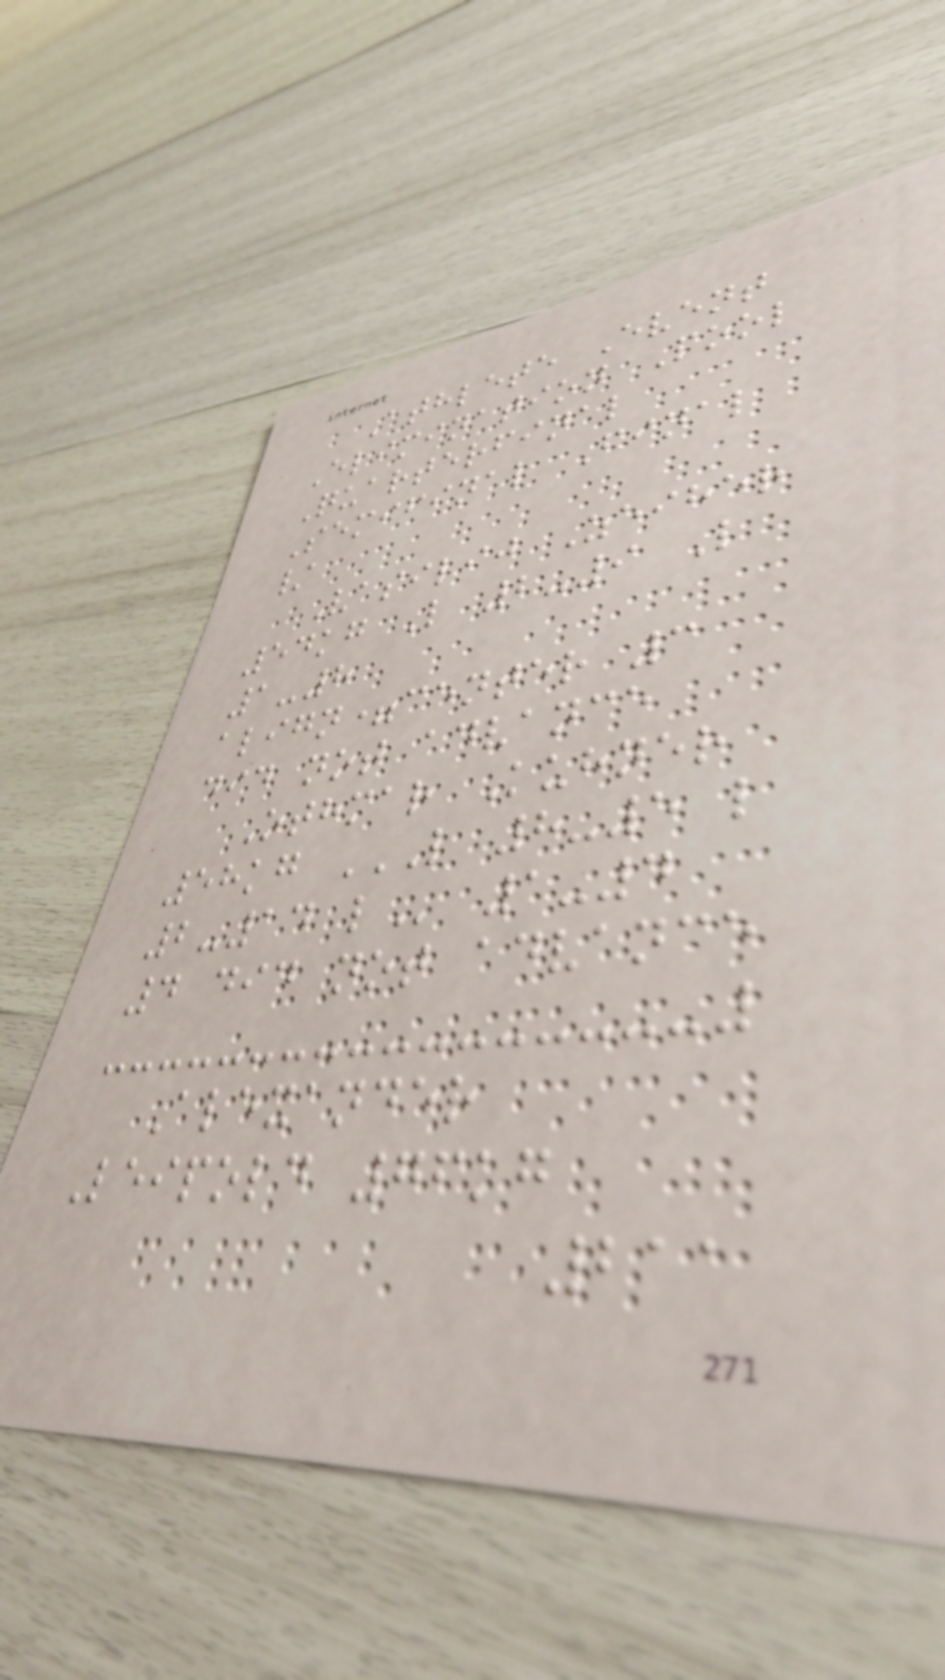Athlete Event
Elimination Pool
Quarterfinal
Semifinal Final
/
Vasilij Zeiher
54kg L 2-9 L
1-8
align=center 3
did not advance
Othmar Kuhner
58kg L 8-5 L
2-14 L 1-4
4 did not advance
Alexander
Leipold 76kg
211
